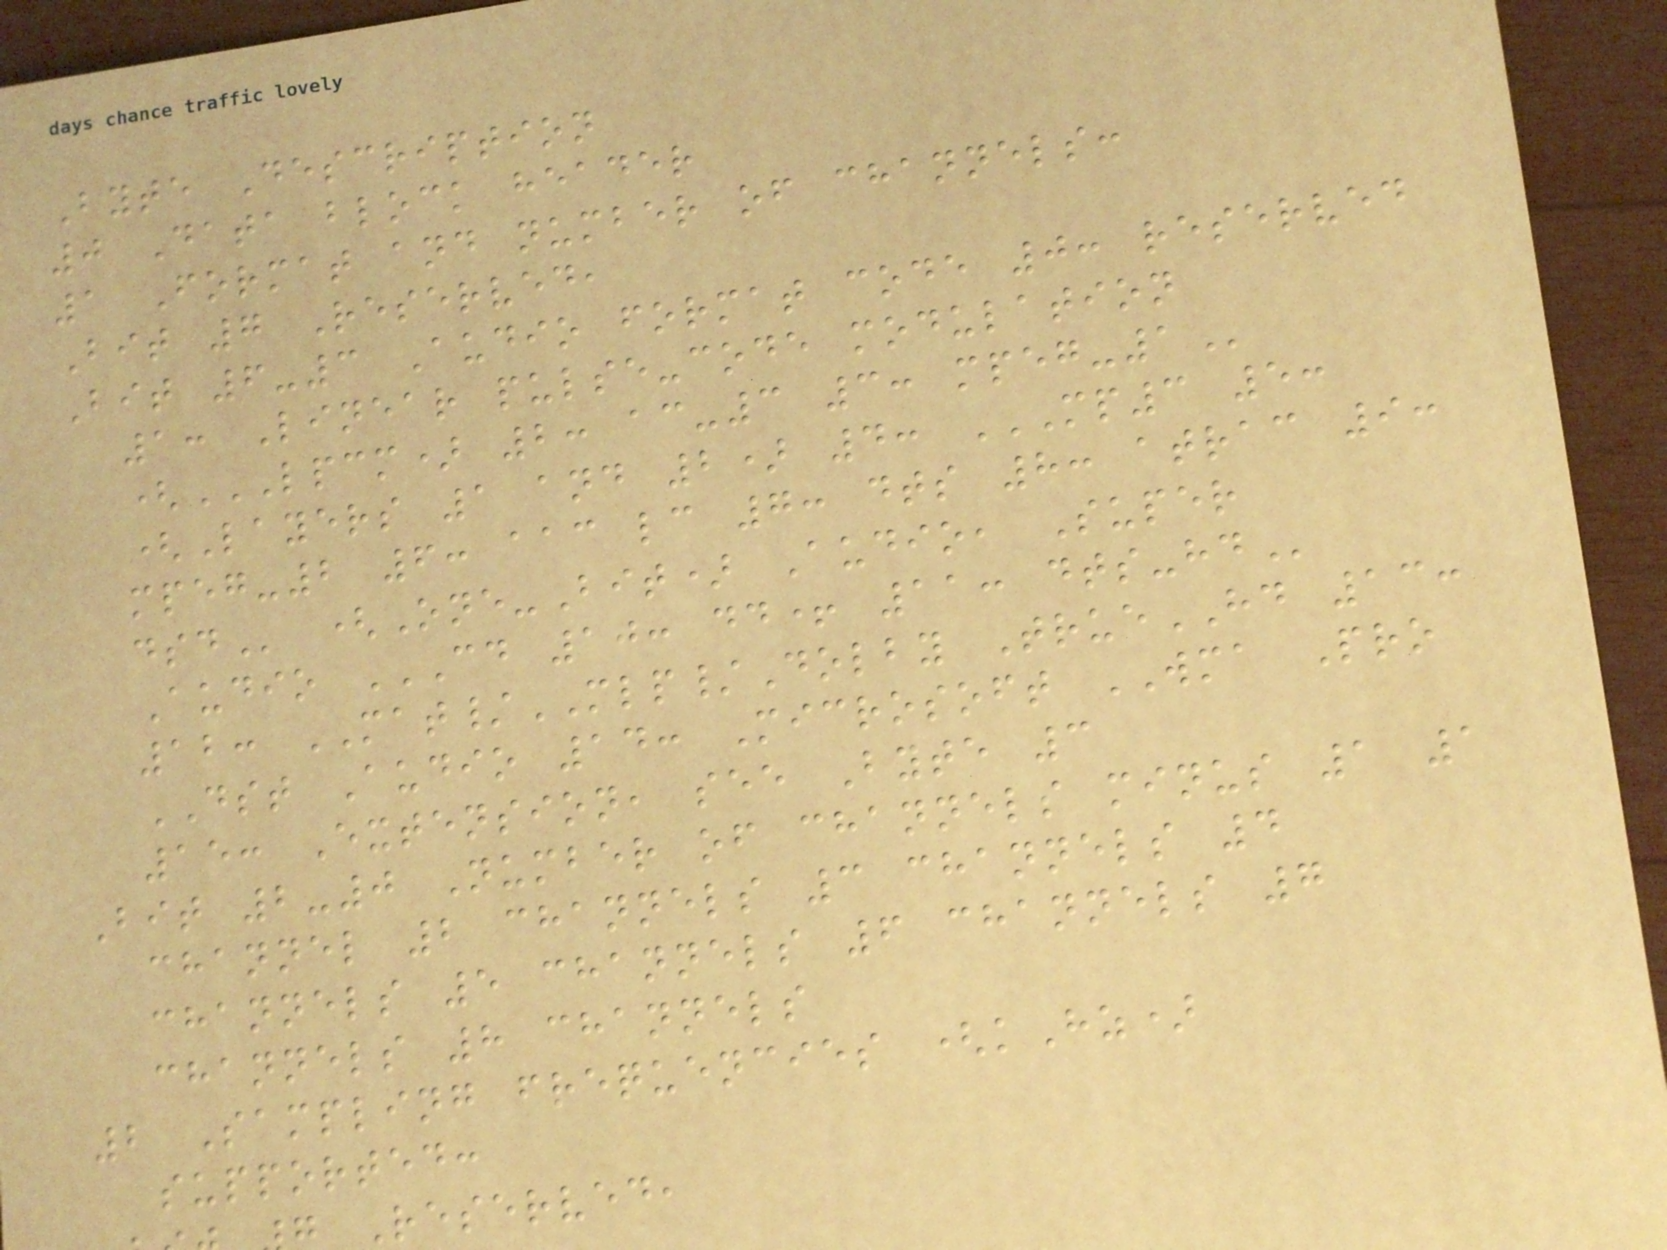Byte Description
0 Data block header
1 Format and number of channels:
Bit 7 Reserved,
Bit 6-3 Audio format code 0: reserved
1: Linear pulse-code modulation
(LPCM) 2: AC-3 3: MPEG-1
(Layers 1 and 2) 4: MP3 5:
mpeg-2 6: aac lc 7: dts 8: atrac 9:
(One-Bit) Audio, Super
Audio CD 10: DD+ 11: DTS-HD
12: MAT/MLP/Dolby TrueHD 13:
DST Audio 14: Microsoft WMA Pro
15: Extension, see Byte 3
Bit 2-0 Number of channels minus 1 1
channel 2 channels 3 channels 4
channels 5 channels 6 channels 7
channels 8 channels
2 Sampling frequencies (kHz)
supported:
Reserved,
